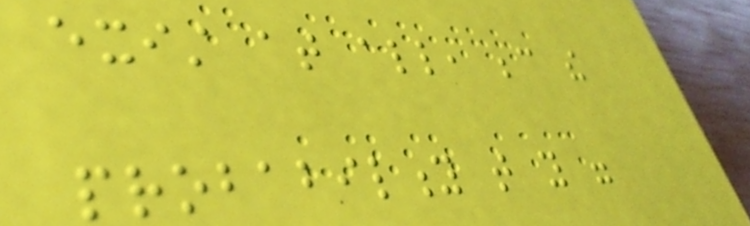exist at all, because the
probability that you were
